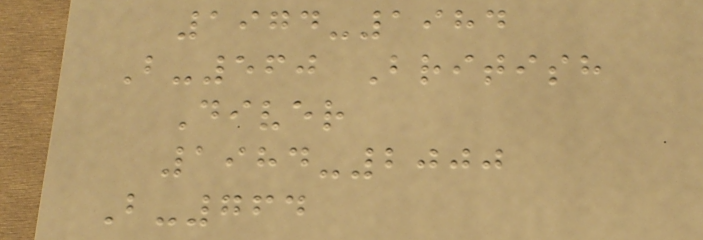1974-1984
B-560 British
Diver
1984-2000
B-764
